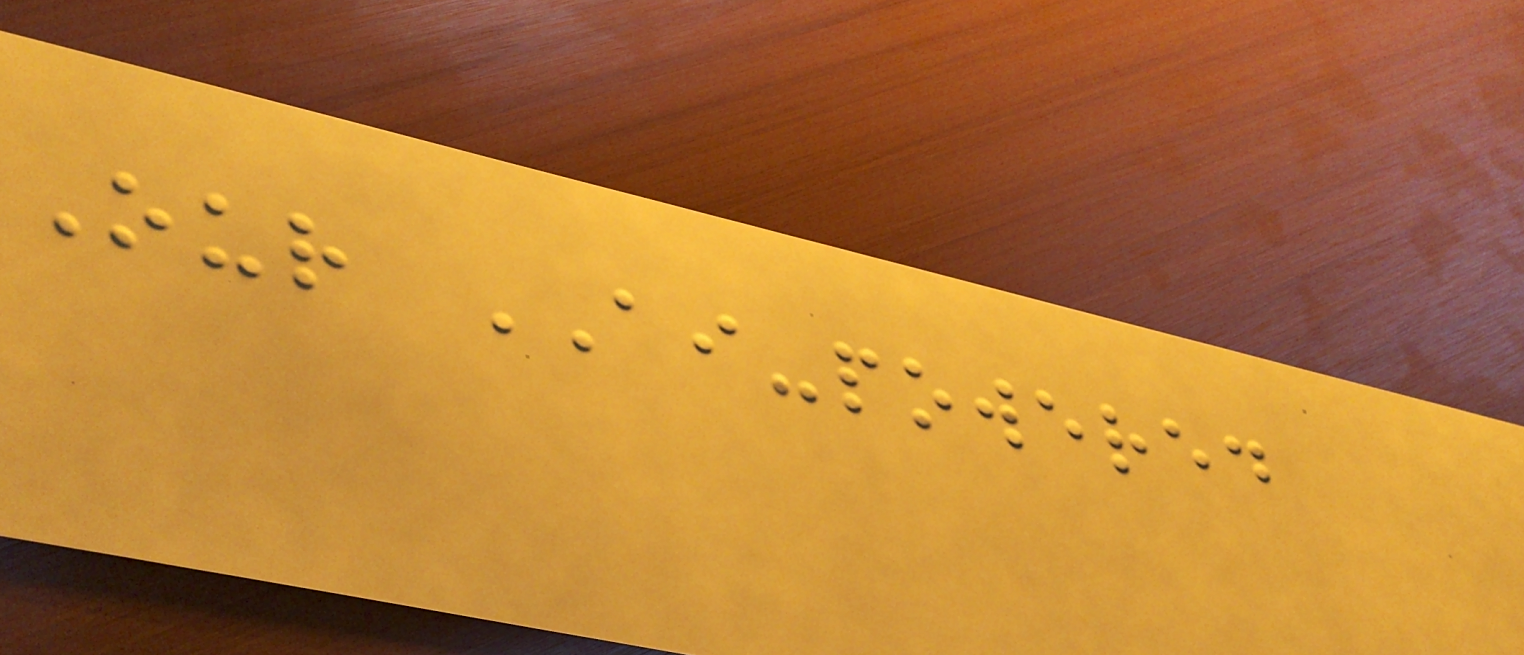Our AI-powered
